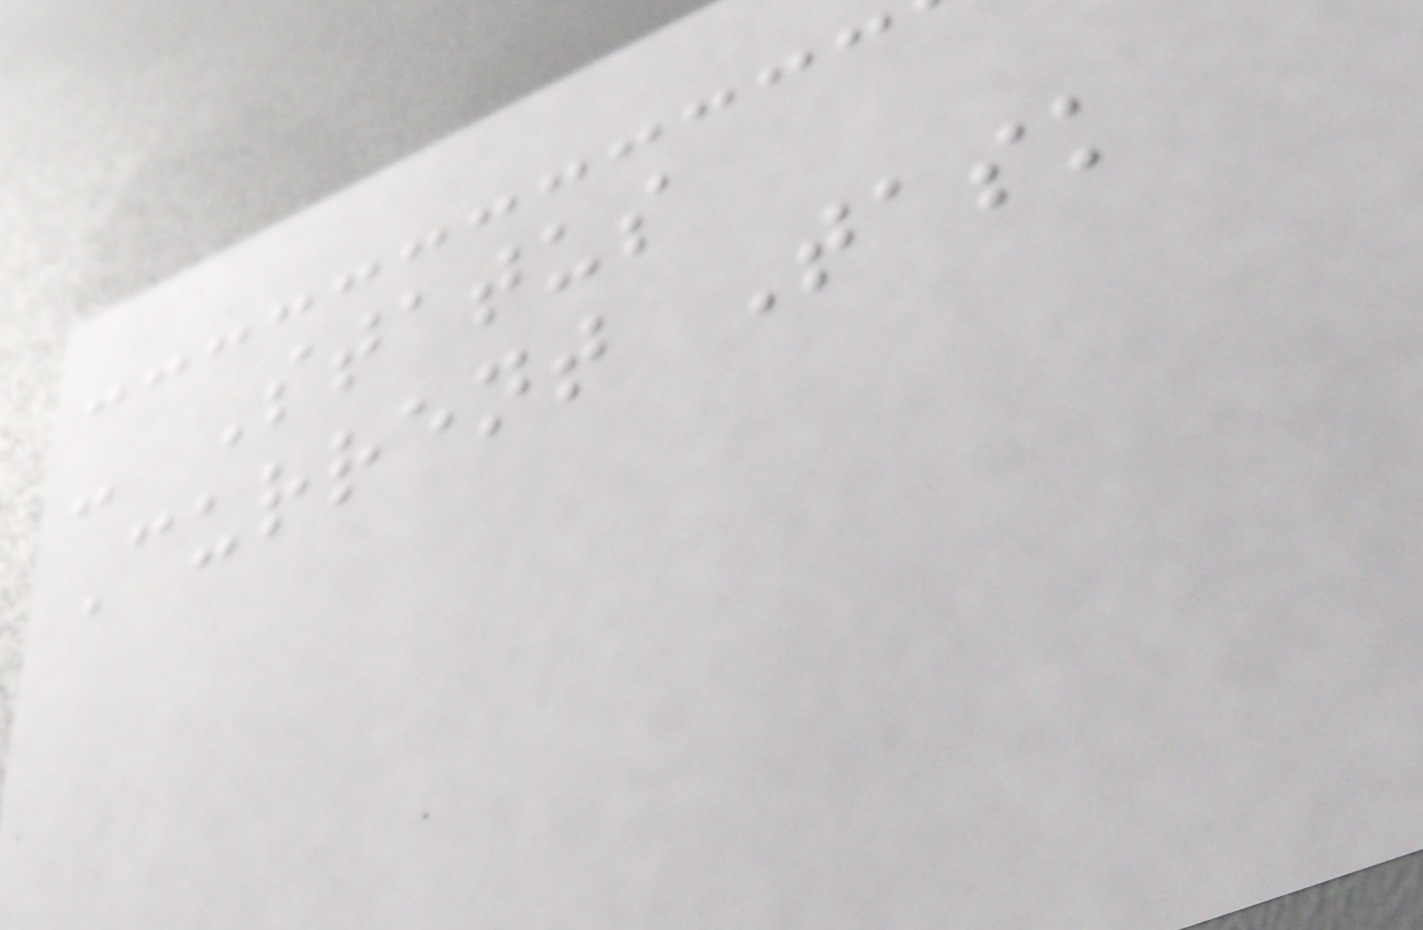- Status
Current Task
